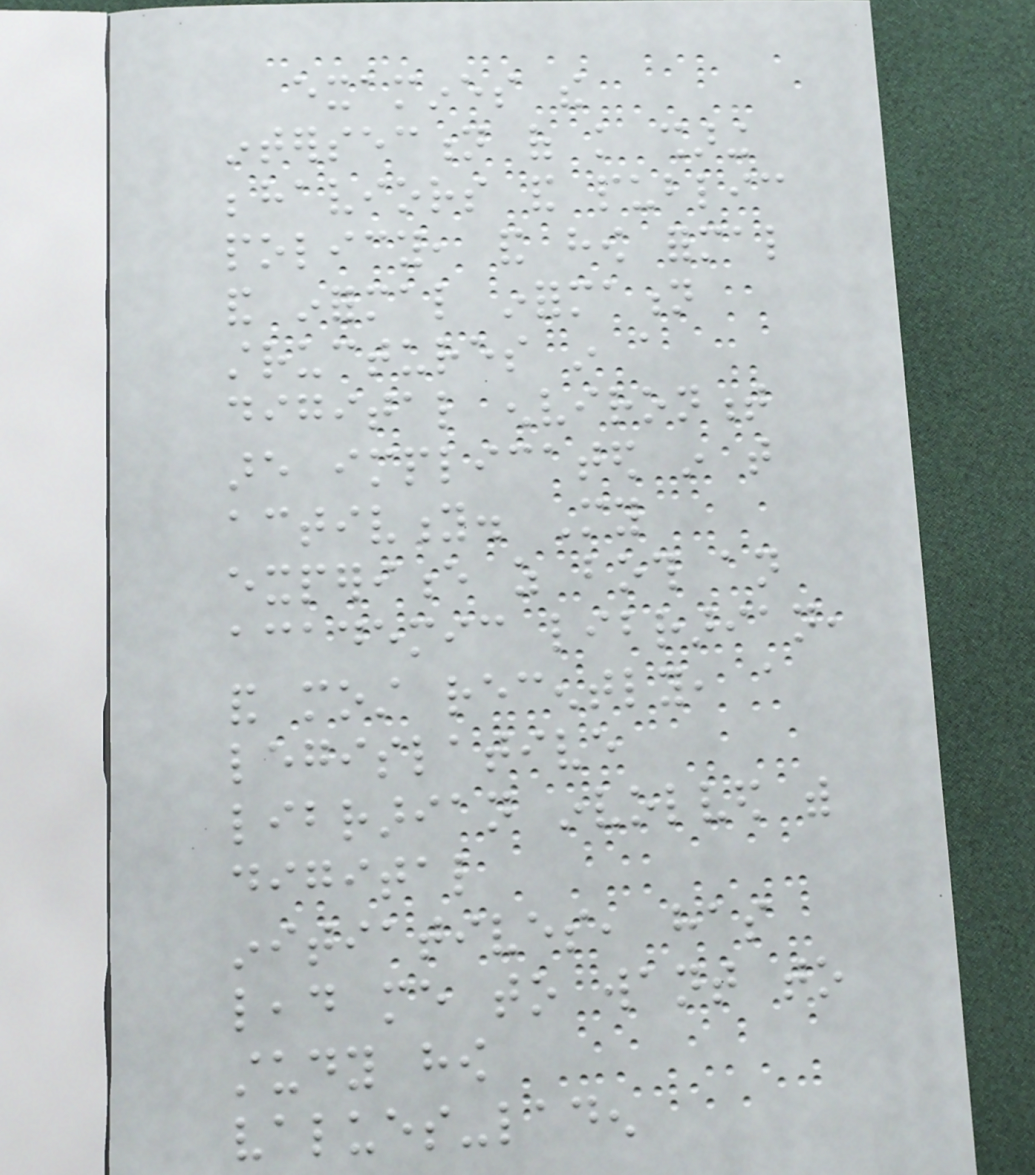examines the
intersection of knowledge sharing
behaviors and public
policy, and how formal
and informal information
structures in a
digital environment
are implicated in that
activity. My
experience as both an
academic librarian,
and most recently, a
legislative
librarian involved with
digital
initiatives, has
lead me to want to
study how
values-laden
